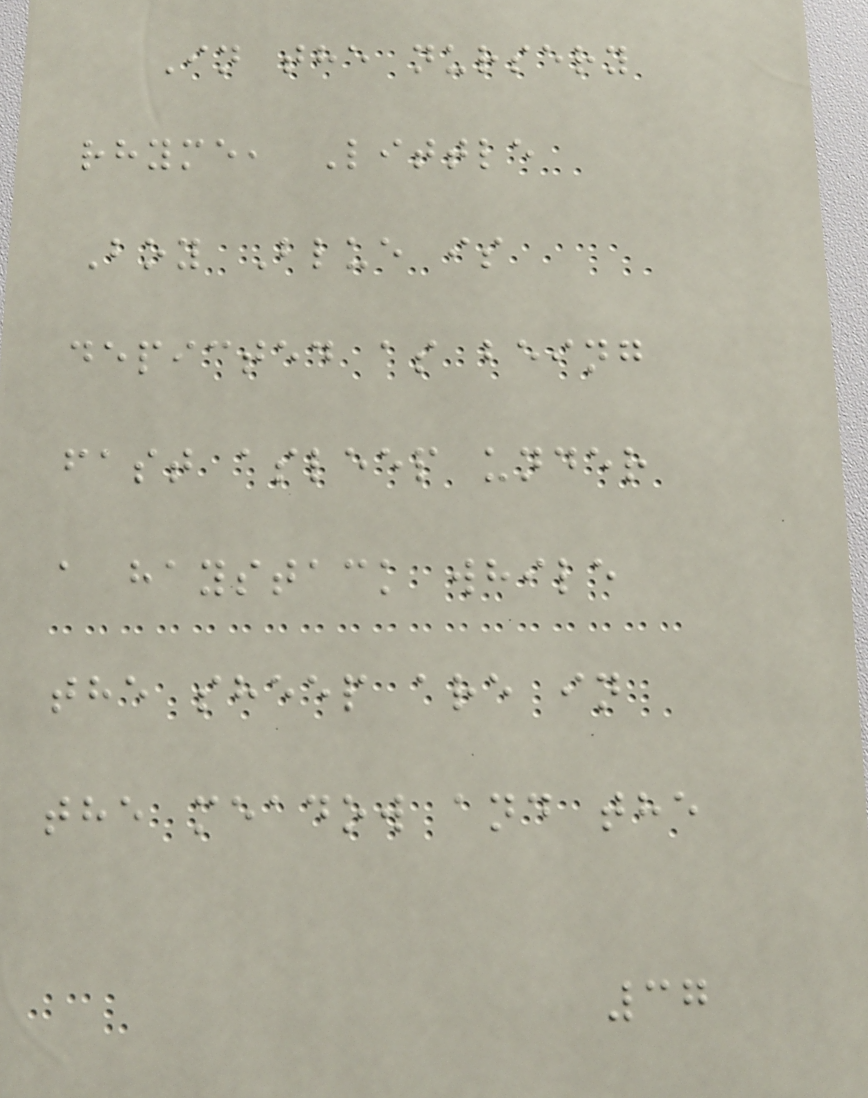In the nursery
rhyme, Little
Boy Blue is
depicted as being
fast asleep under
a haystack while
the sheep are in
the meadow and the
37
